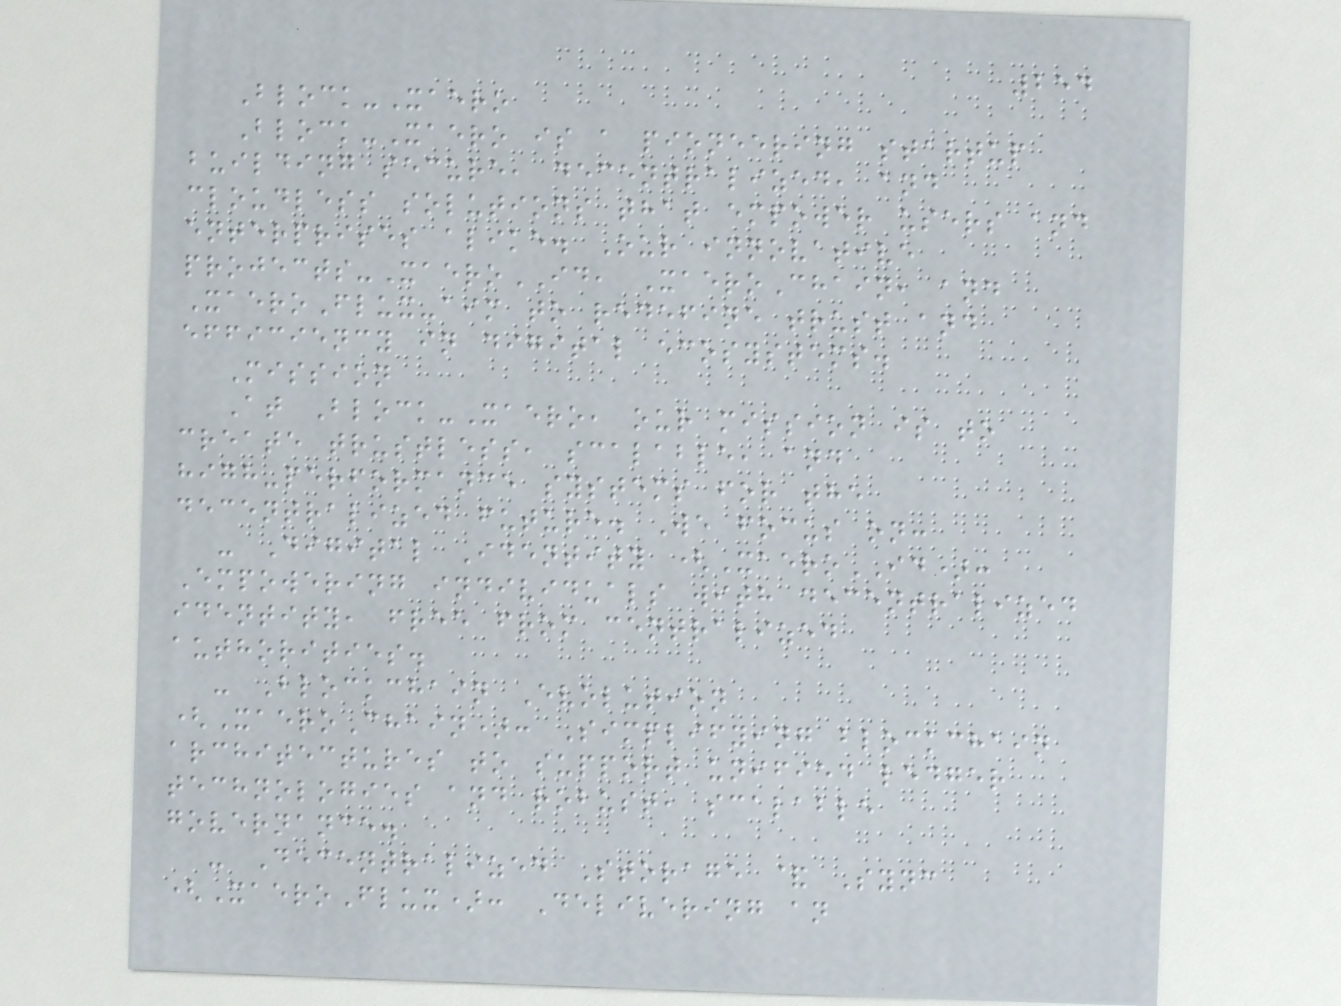254
Block-Xaero
Block-Xaero is a pioneering startup
building secure, decentralized, and
cloudless solutions that empower users and
enterprises alike. Our innovative
projects-XaeroID, XaeroChain, and
XaeroFlux-aim to redefine trust and
efficiency in digital ecosystems.
Mission
At Block-Xaero, our mission is to
create trustless, scalable, and
high-performance systems for the
decentralized future. We focus on:
- Digital Identity (XaeroID):
Empowering individuals with decentralized
identity, free from centralized
authorities.
- Blockchain Evolution
(XaeroChain): Simplifying blockchain
architectures to support unified ledger
technologies and robust, scalable
governance.
- Decentralized Storage & Sync
(XaeroFlux): Delivering an
